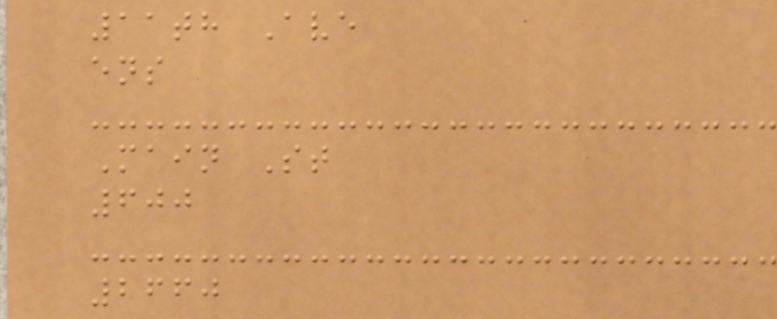11th Ave
ens
Main St
600
2660
